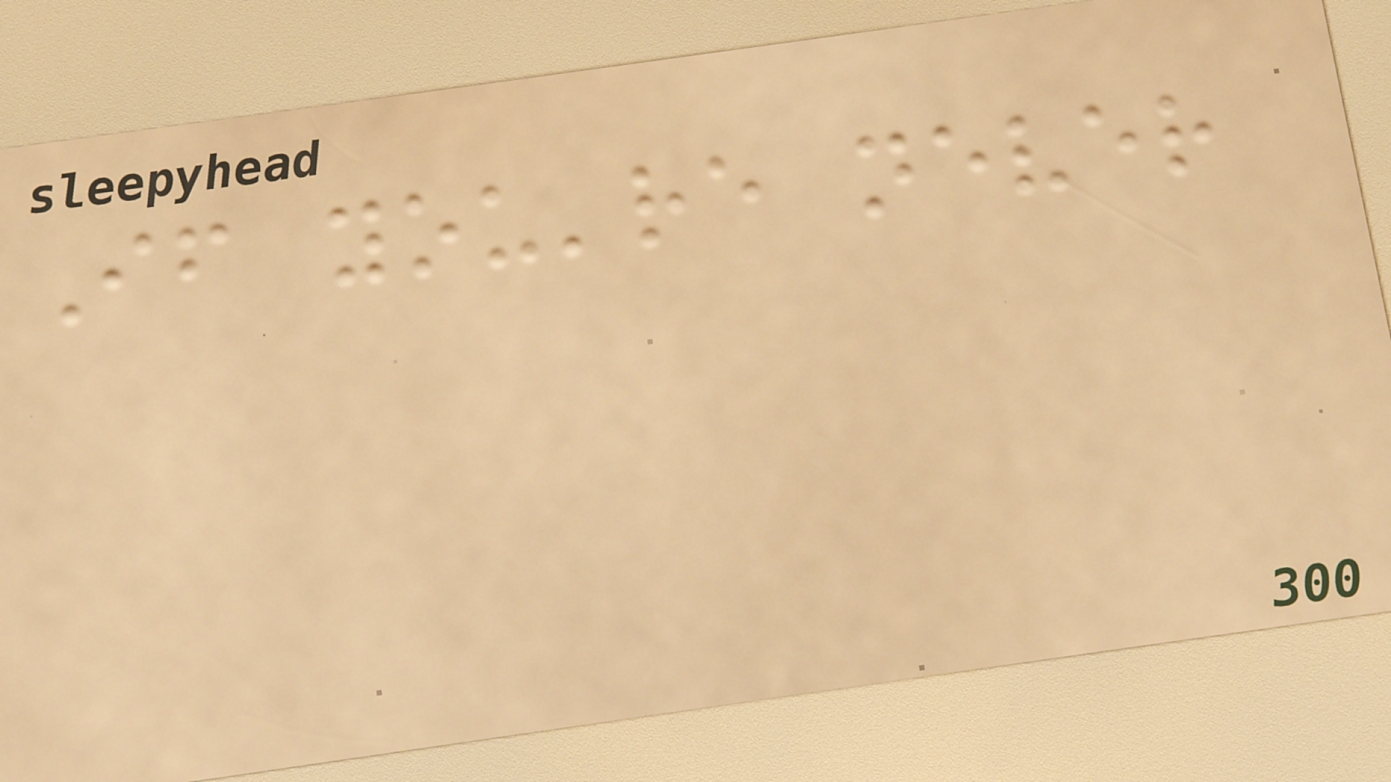If you're never
